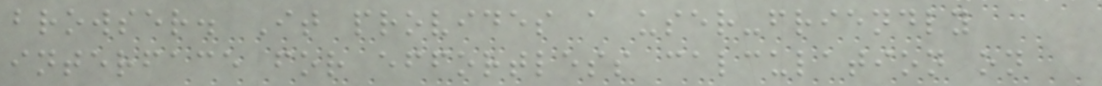browser. It provides a user-friendly
interface for effortless calculation on
